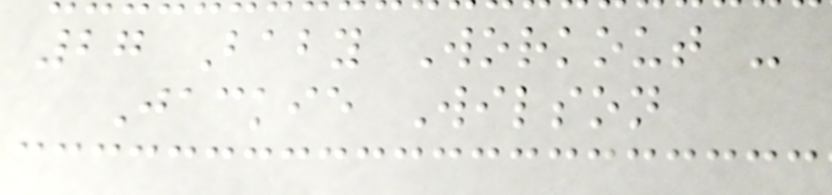27 Baby Workout -
Jackie Wilson
